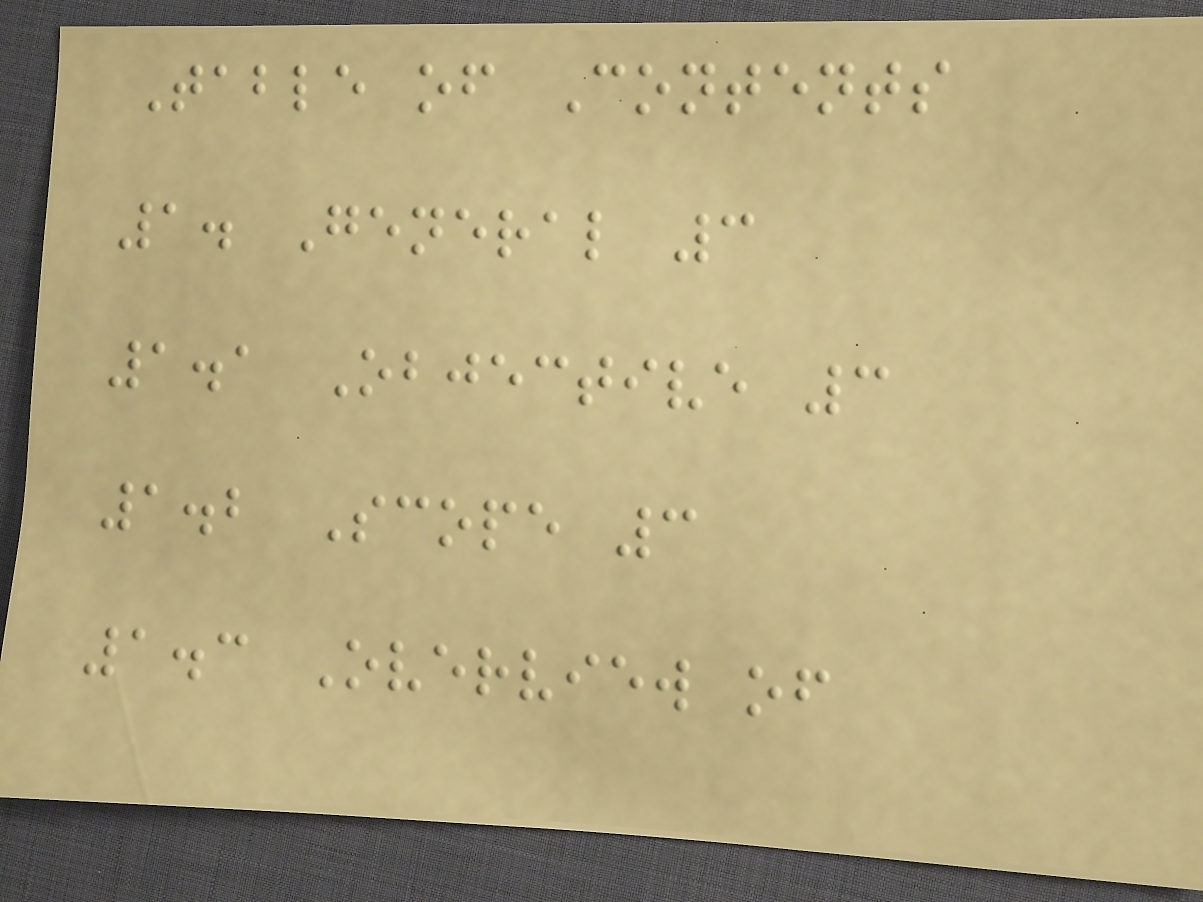Table of Contents
1. General 3
1.1 Objective 3
1.2 Scope 3
1.3 Overview of
